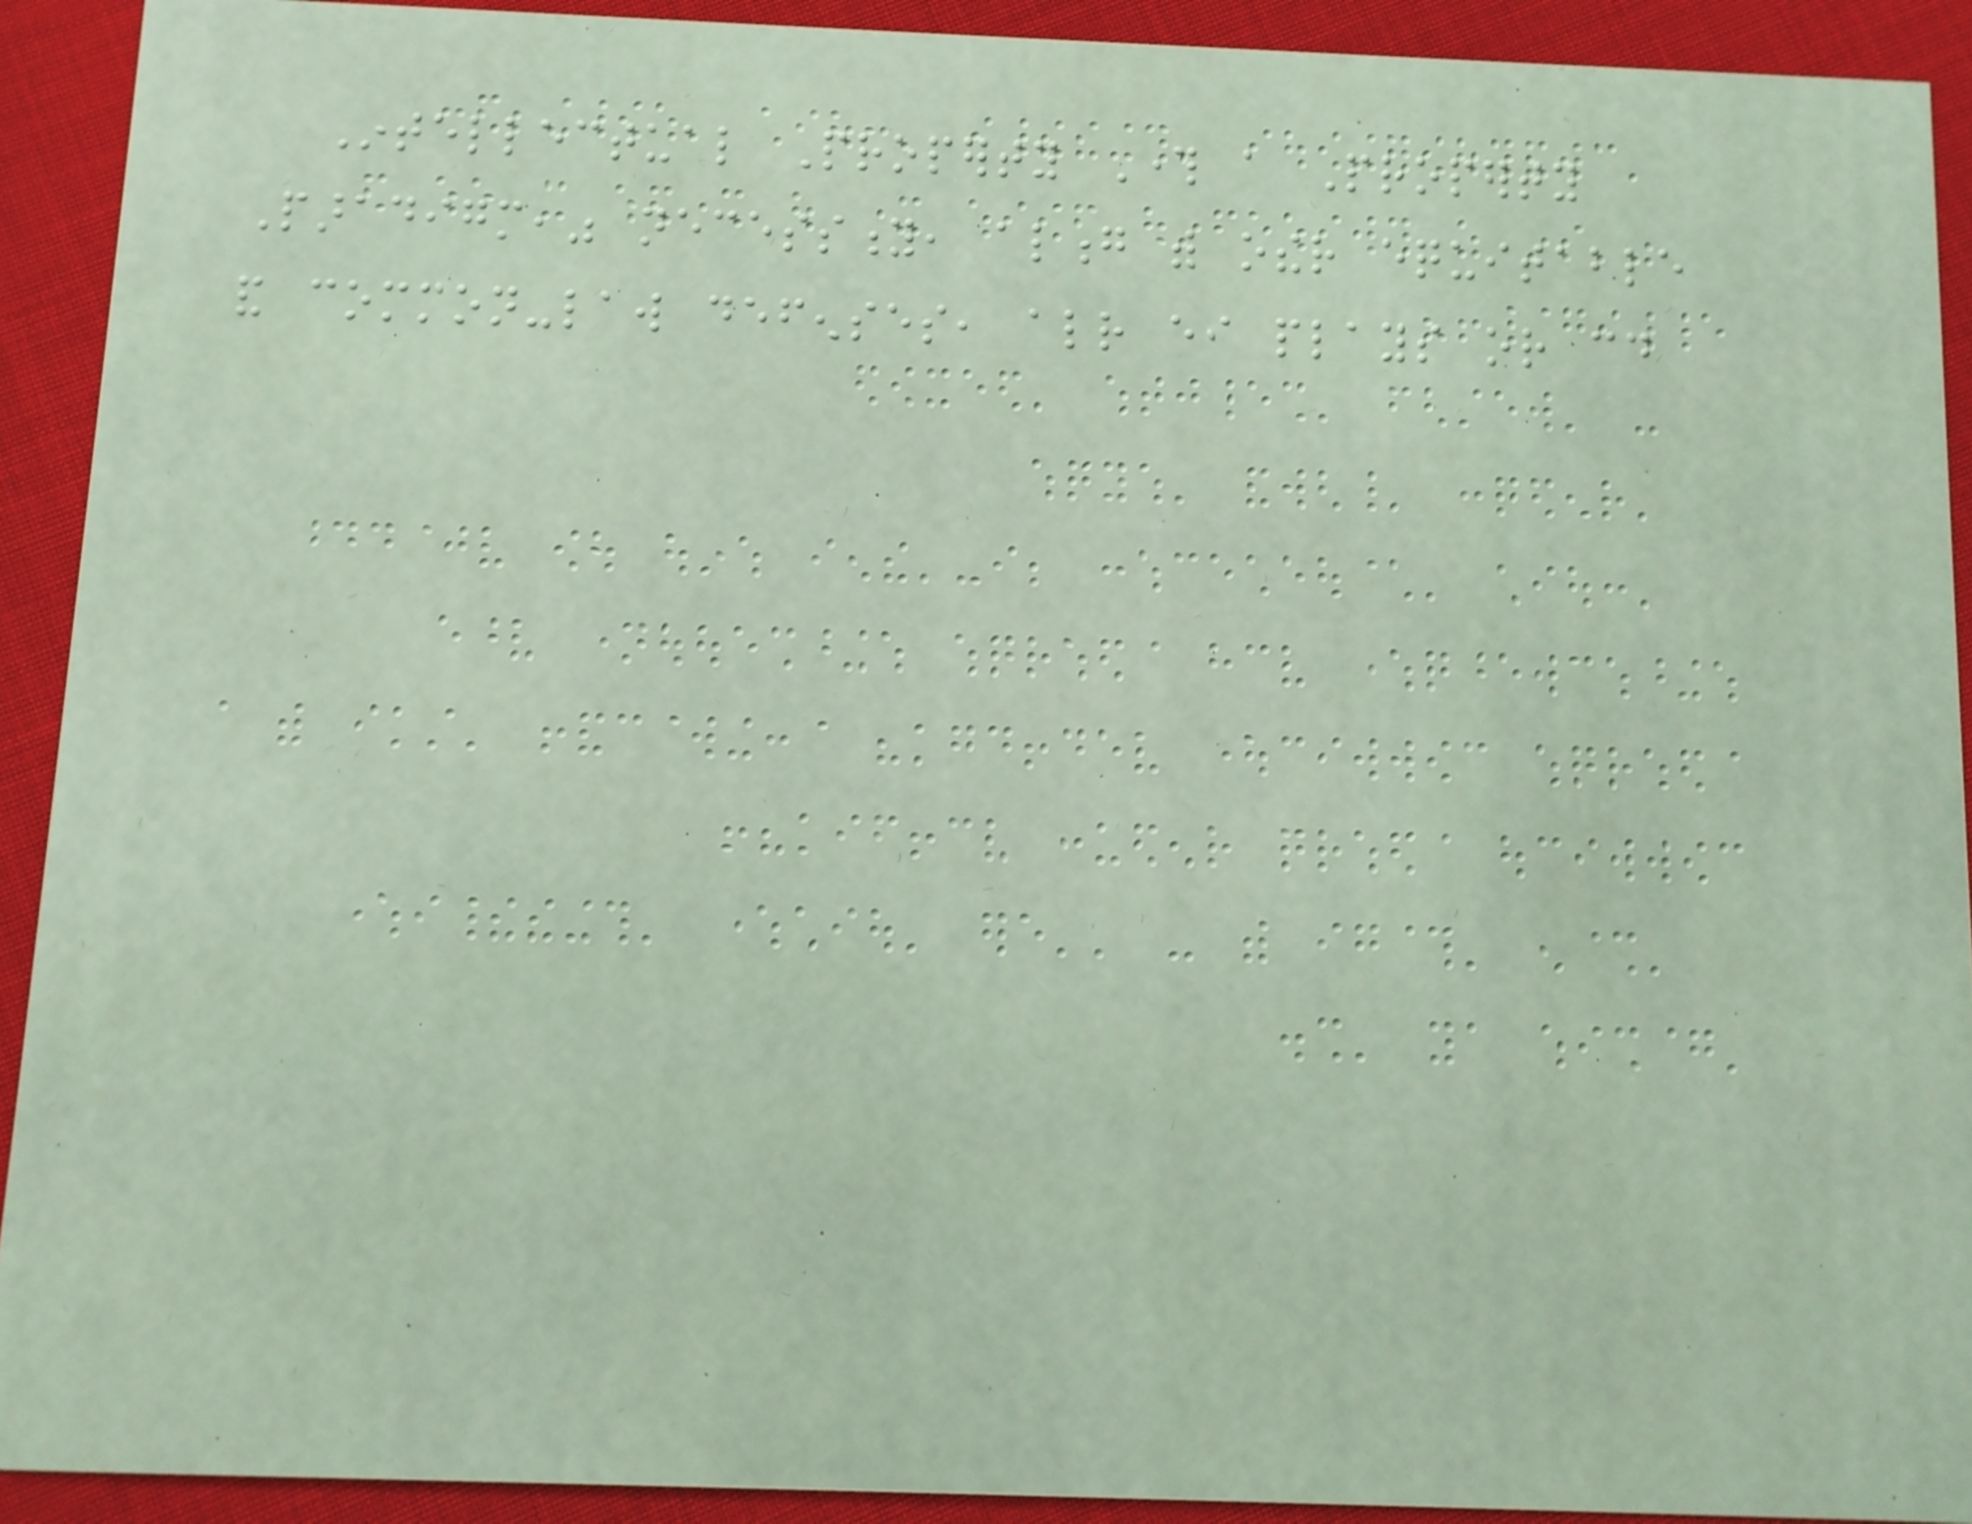Intellectual Property Through a Property
Paradigm," necessity, along with other equitable
and common-law defenses, already either plays or could
